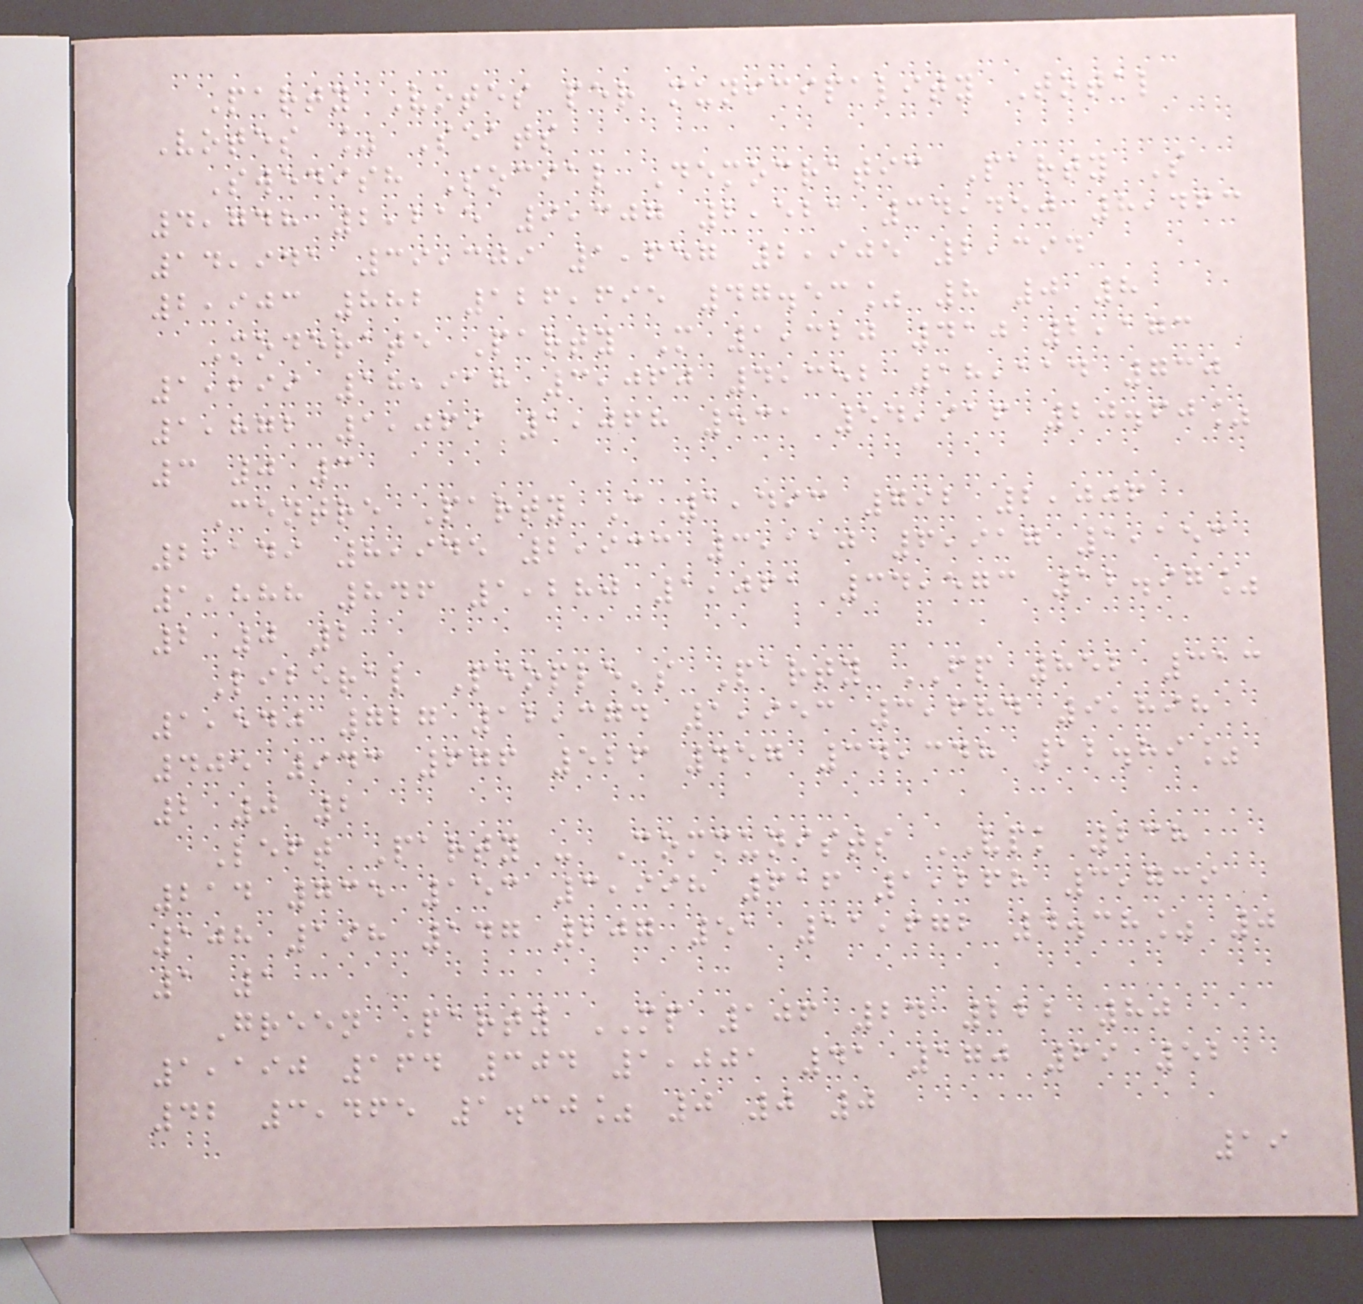Party Votes per municipality Total
Votes % Seats
Swedish Social Democratic Party S
4,748 2,215 9,307 2,521 34,450 8,463
14,941 39,309 1,657 2,905 2,394
2,903 882 126,695 47.53% 8 0 8
Moderate Party M 1,320 410 2,173
1,299 18,918 3,060 4,352 18,114 730
1,872 1,069 1,068 531 54,916 20.60%
3 0 3
Centre Party C 1,493 792 2,006
2,149 8,945 2,933 3,110 6,917 1,153
1,888 846 1,280 1,061 34,573 12.97%
2 0 2
Liberal People's Party FP 852 313
1,540 727 12,374 1,953 3,684 9,898
405 943 676 526 457 34,348 12.89%
2 0 2
Left Party - Communists VPK 238
214 735 153 3,998 616 1,268 3,739
108 198 147 207 51 11,672 4.38% 0
1 1
Green Party MP 106 24 222 80
1,190 164 304 1,001 41 170 69 52
42 3,465 1.30% 0 0 0
19
